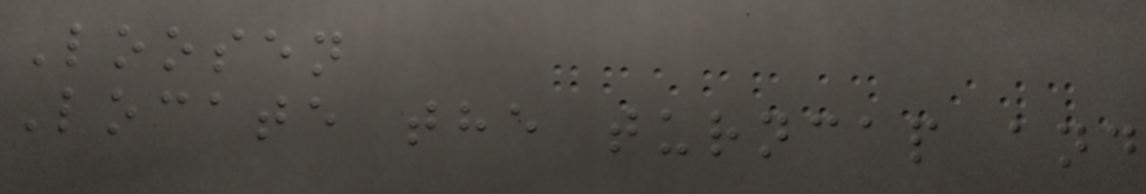Loosen
Locate the turncap and
